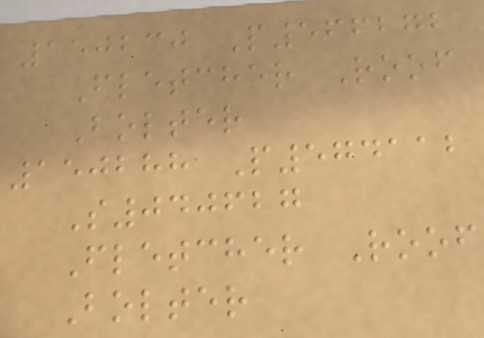150230 P566272
Fletcher Roof
Bolter
150288 P574112
S040627
Fletcher Roof
Bolter
